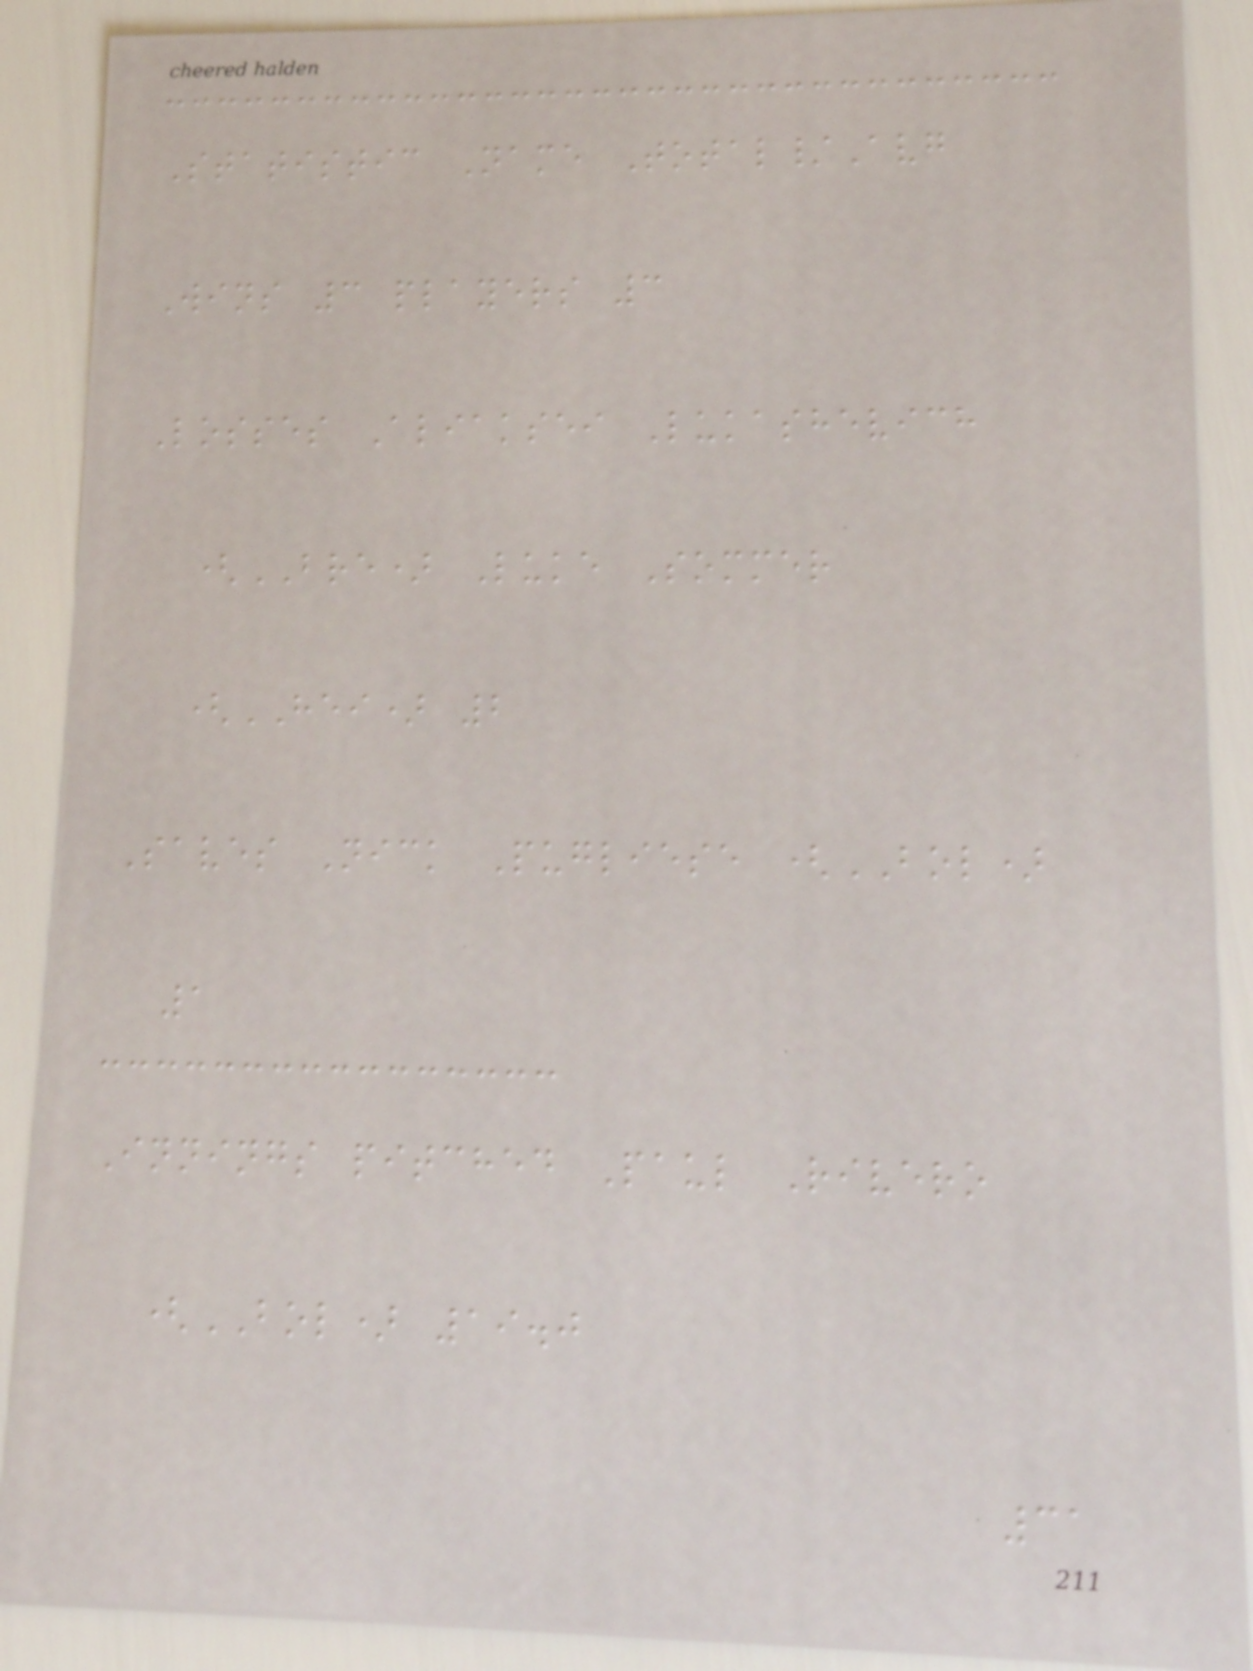Statistic Name Total/Avg
Wins 3 players 3
Losses Aliaksei Lukashevich
(BRE) Luke Sommer
(HEI) 2
Saves Nick Pugliese (BOL)
1
Innings pitched Paul Rivero
(BOL) 19.0
31
